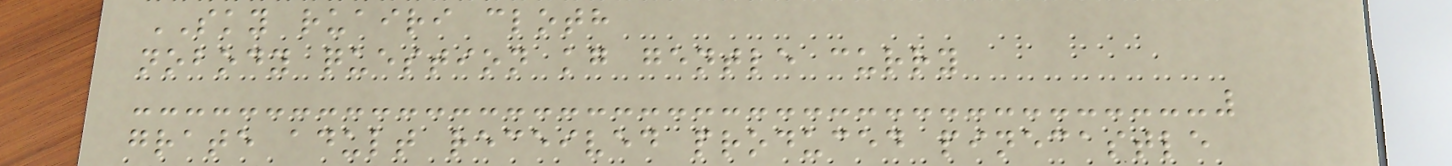SKY ruairi cloth
nobody question kg gentle curry
grate adult received produced pinecastle
